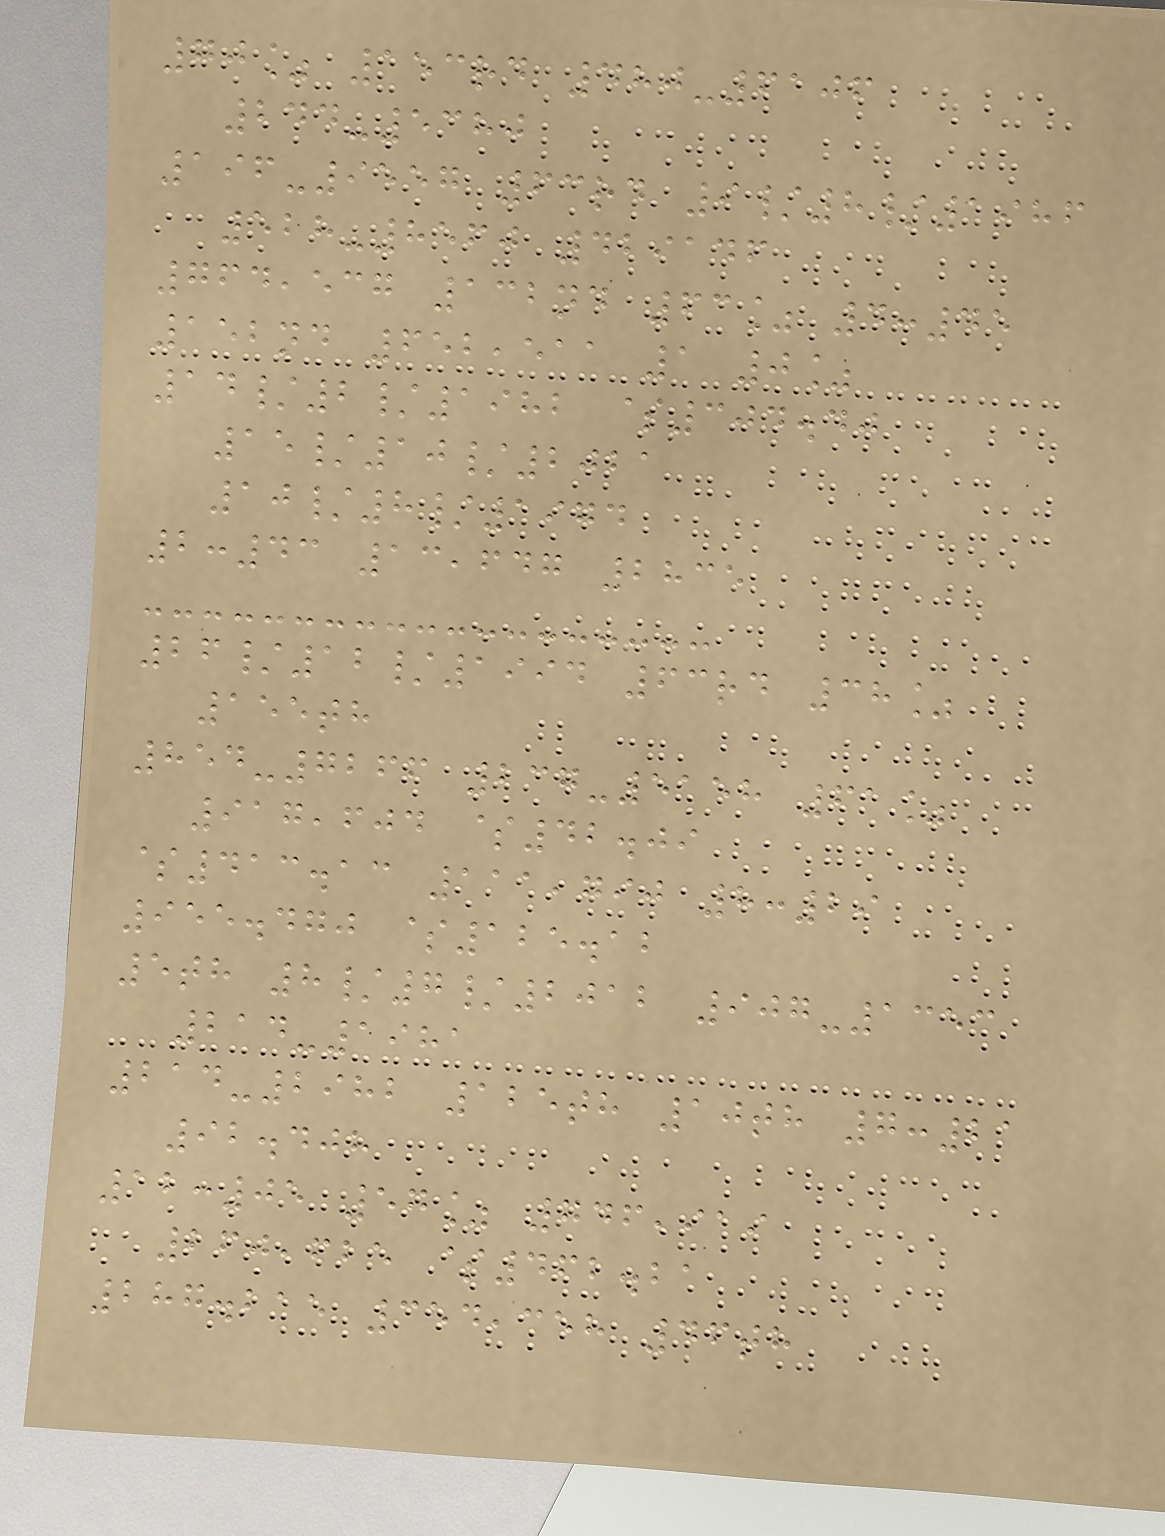70% 153rd 480-6106
244-5380
196-9557 63rd 9/8/1986
528-8560 429146
764,537 132nd 63% 4:45
152nd 652,511 1 0%
14/2/1982 $304.40
15/10/2021
10/8/1974
2:43 13,647 2835
26/12/1994 63rd 38%
155th
854-7266 237-5158 61%
917,604 $42.09
$413.13 111,790 8:29
955.470 $125.12
5th 8/7/2012 907-1353
214-1981
214-2982 125th 10th 7:21
92.408
12:05 57% 746,919
260,625 $462.21
287.215 354,358 46th
